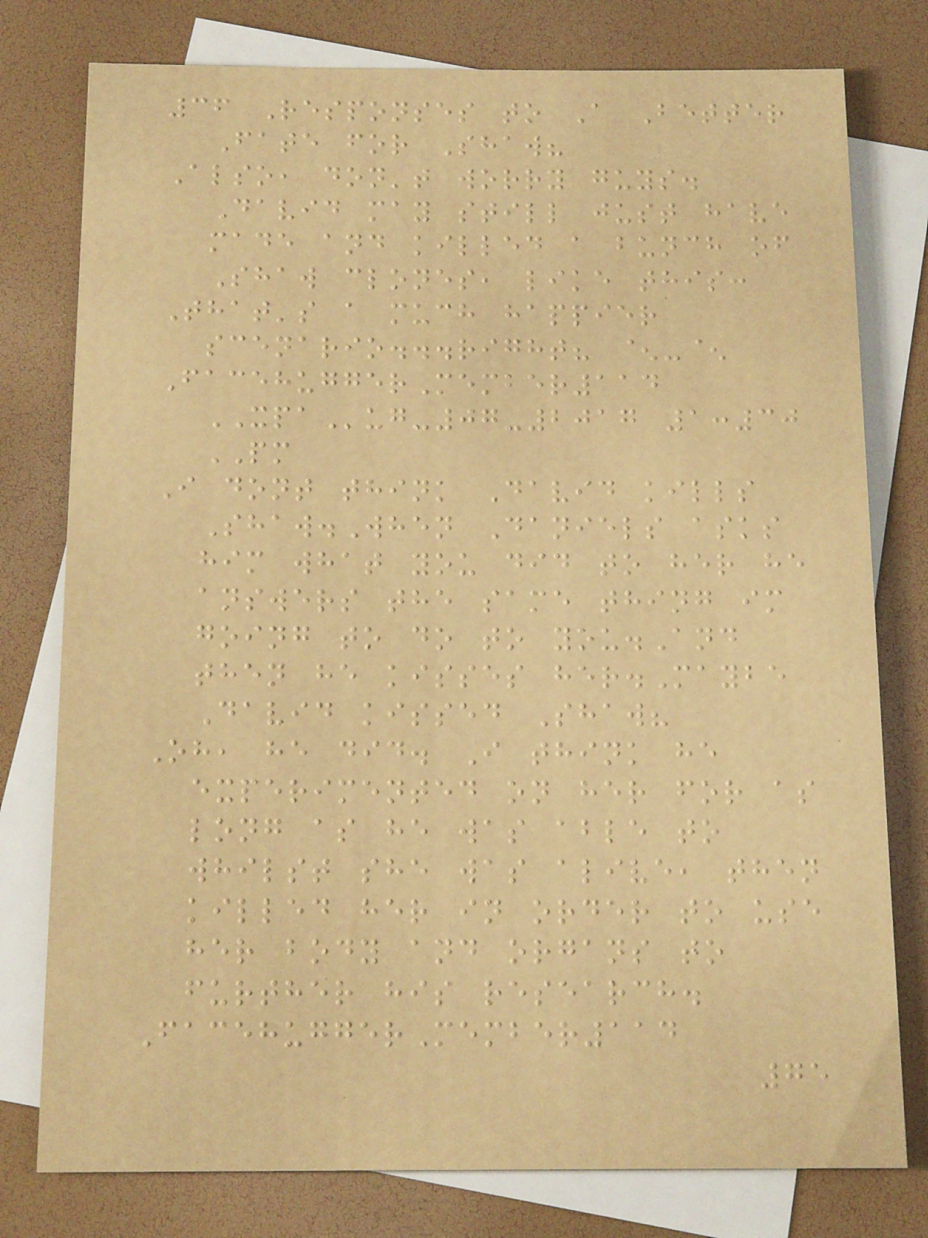36 Responses to A Better
Fate for Shaw?
Also, don't worry guys.
David may still just have
made and killed a bunch of
Shaw clones, like this:
That's a much happier
scenario...right? ^-^
FacehuggerMember114
XPAug-07-2017 1:30
PM
I dont think David kills
Shaw.When Daniels asks
him what you did to her he
answers the same thing im
going to do to you.And
then he kisses her.Maybe
David kissed Shaw?
Oh, he did. I think he
experimented on her for as
long as he was able to
whilst she was alive, then
killed her in order to use
her body and organs to
further his research.
FacehuggerMember114
75
